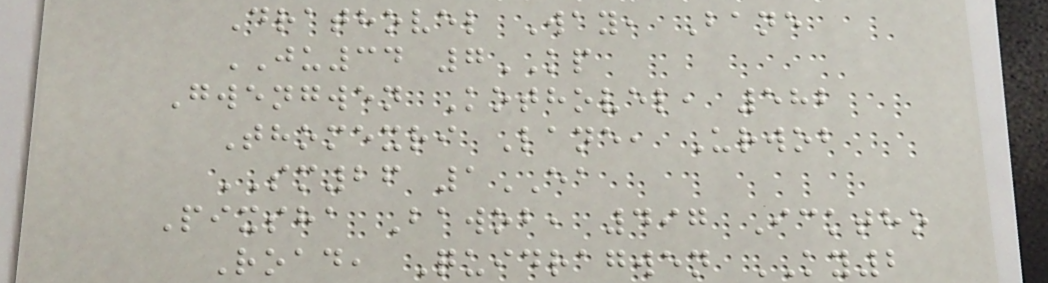Drathovel Way, Bane
JU34 7KP
Gwengwen Kothovel, 582
Thomexri Lane, Urwob
SM26 1EA
Pixsha Bawob, 497 Icktho
Road, Quidragwen KY2
